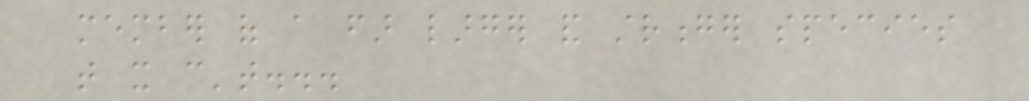member of a far larger and stronger species
that it can't...
